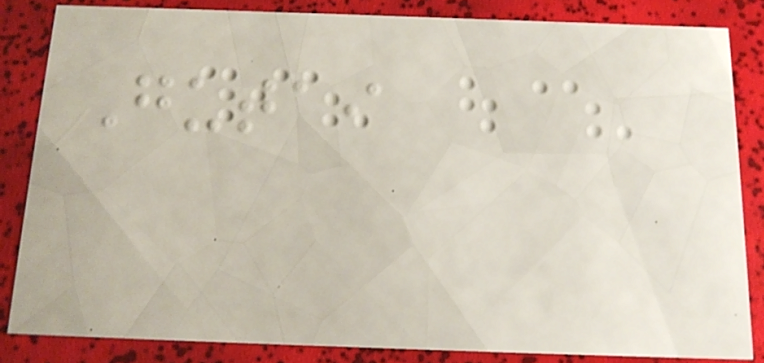Gutai
